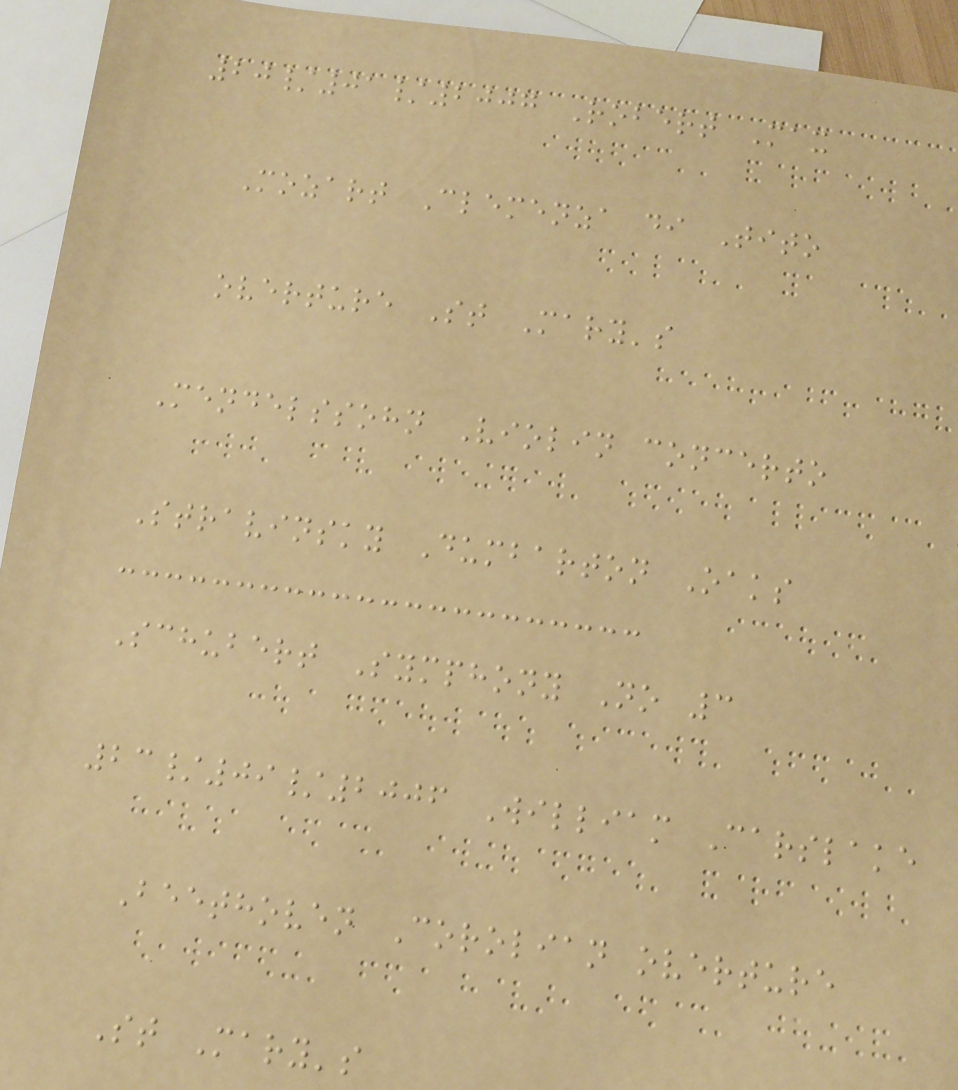20/01/2007 Robert Max
Mozart Clemenza di Tito
overture St Mary's
Mendelssohn Violin concerto
Stravinsky Dumbarton Oaks
Schubert Symphony No 3
23/09/2006 William Carslake
Beethoven Corolian overture
St Mary's
